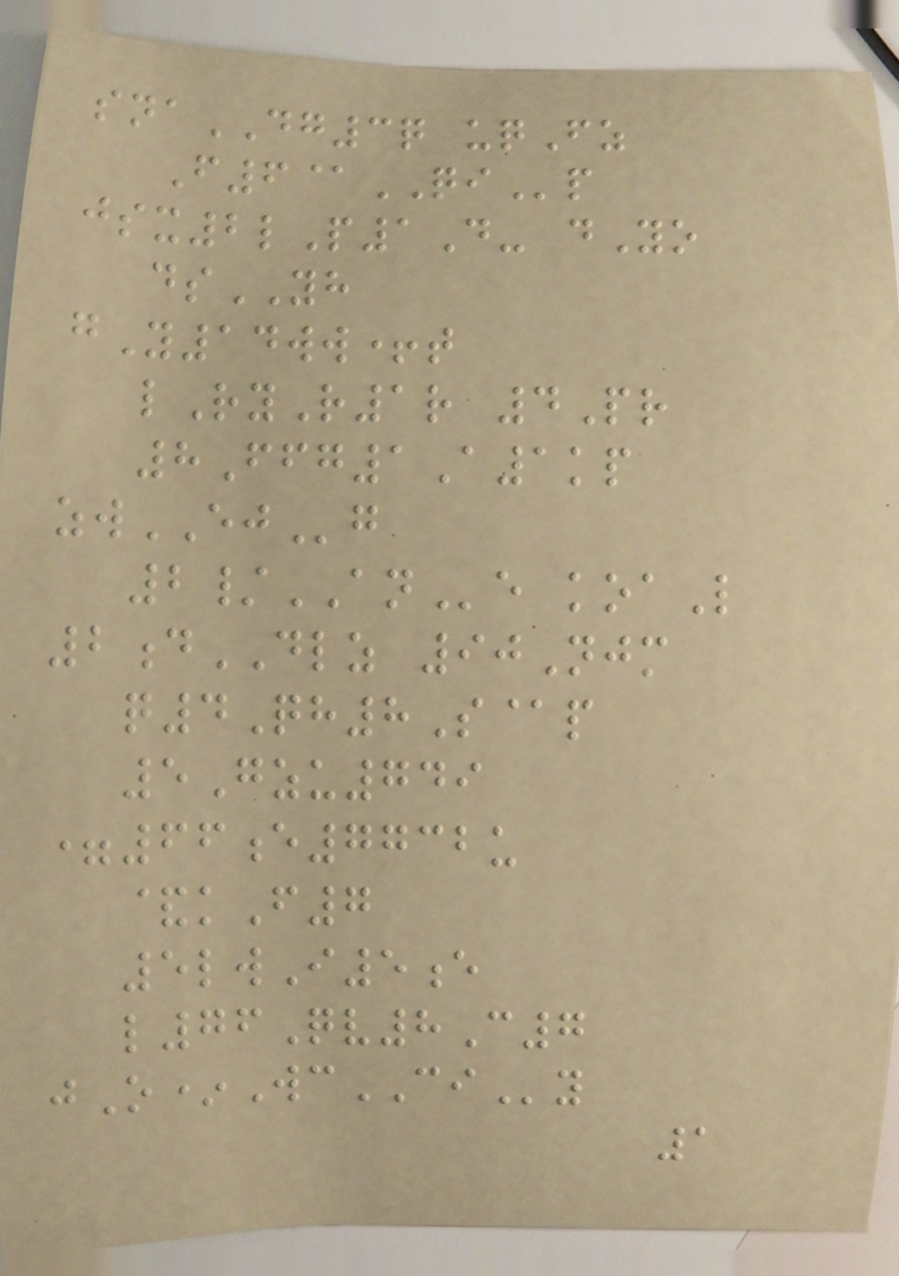snaDG3q uqFz
F6@QIp
jsx2lP1D- dYo
dsYH
gY14ww+t
lRyR1r 4Pr
8Ffg1A1kp
zwEJg
2/ANe koaL
2dDLZ 90Njm
q4Qh8S@p
5Gzu749
=66e7732u
&kF7
5lwI5e
l76Qv8C7
jO*WcCIy
1
